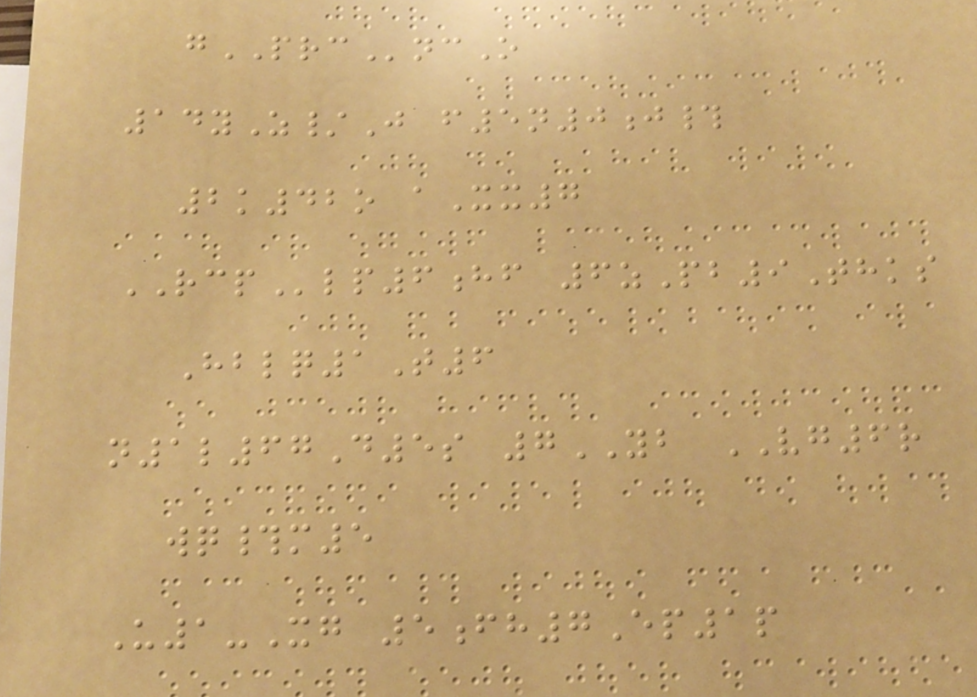gPRCncO
14yZ/J f5n0j#
2k42o aXx7
RCPlp6hf 6zPb9Thks
Hblq1T6
n1l67D5s 7YB VG6r
wq#m5
U1-Xg 5fh7Ep1p
